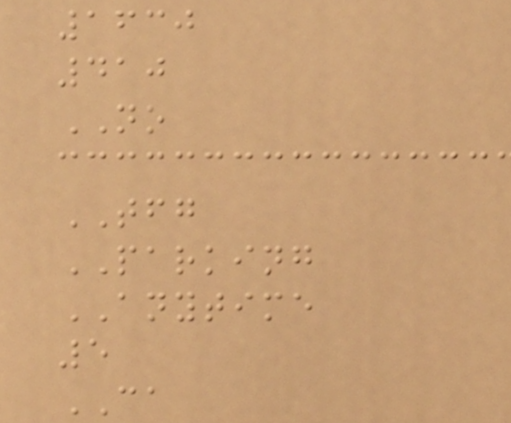1630
410
NO
TFG
PARKING
ANYTIME
5
CA
